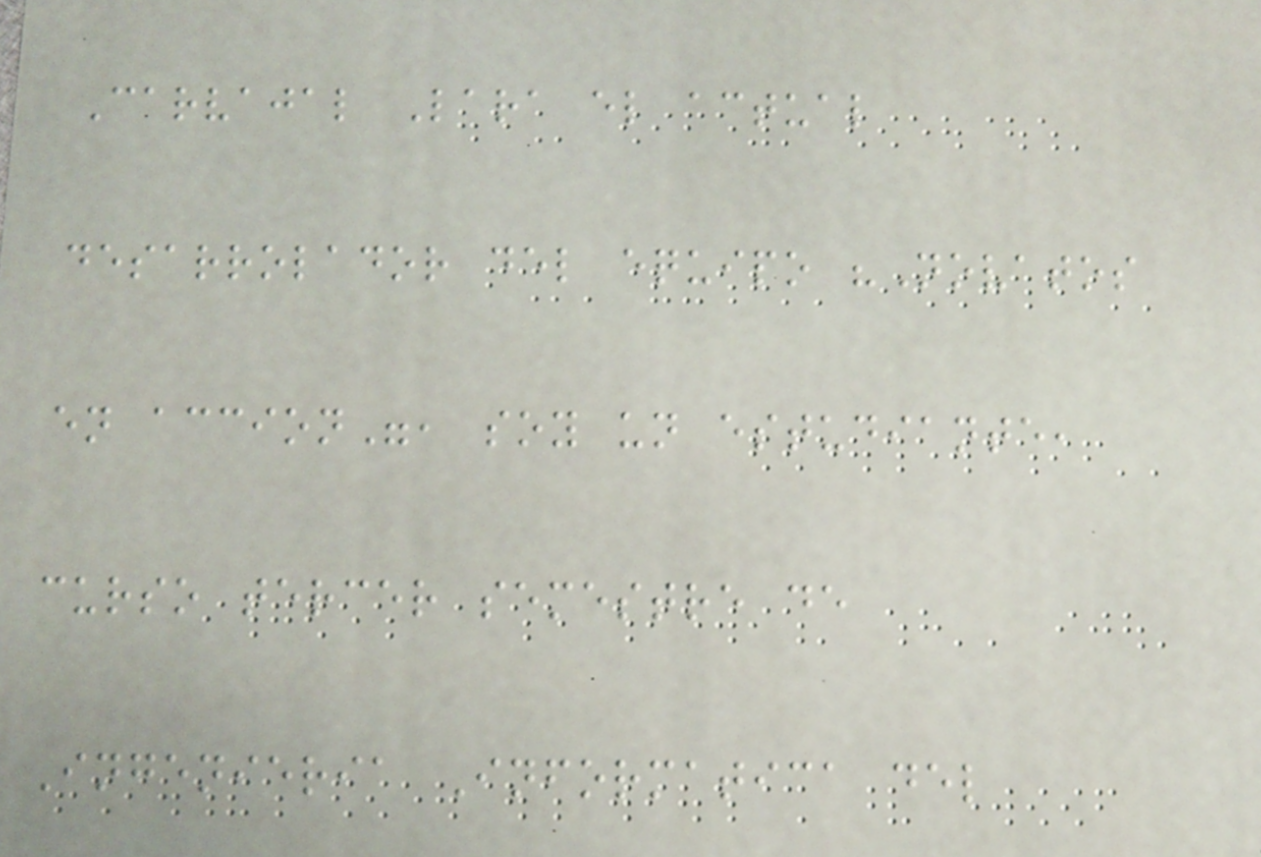Carvajal Lara el actual
desarrolador del equipo "Novatos
en accion", soy un estudiante,
curso tercer semestre de
Ingenieria Informatica del
